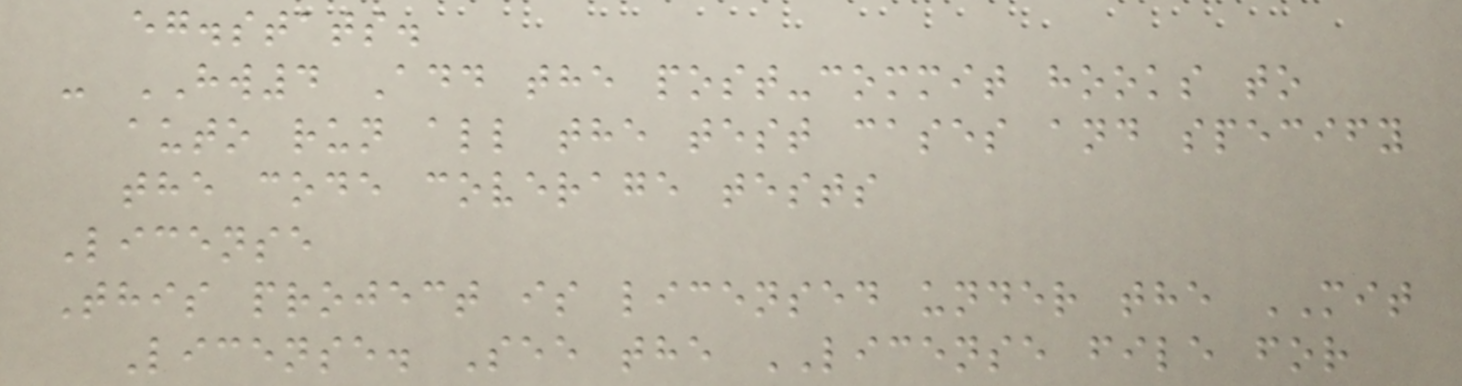eg.stats.
- HW4 Add the post-commit hooks to
auto run all the test cases and specify
the code coverage tests
License
This project is licensed under the MIT
License. See the LICENSE file for
